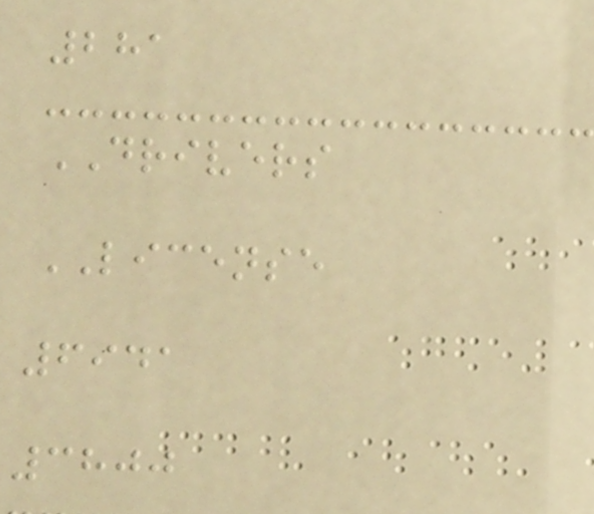281
DRIVERS
LICENSE
6941
3800
